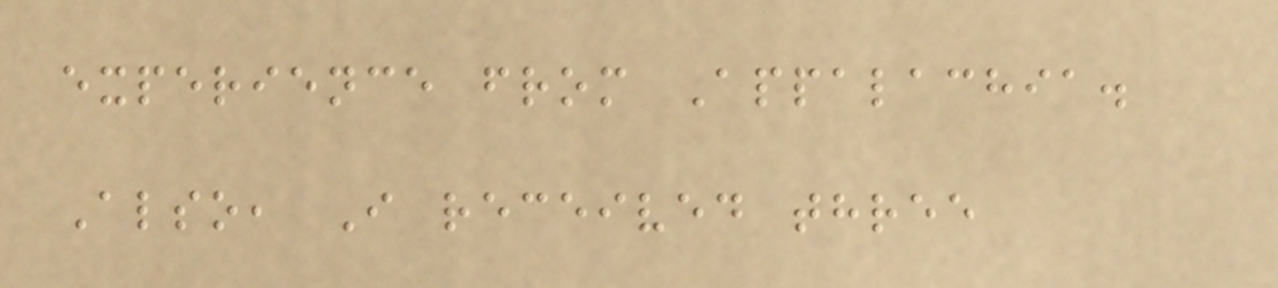experience from Appalachia.
Also, I received three
